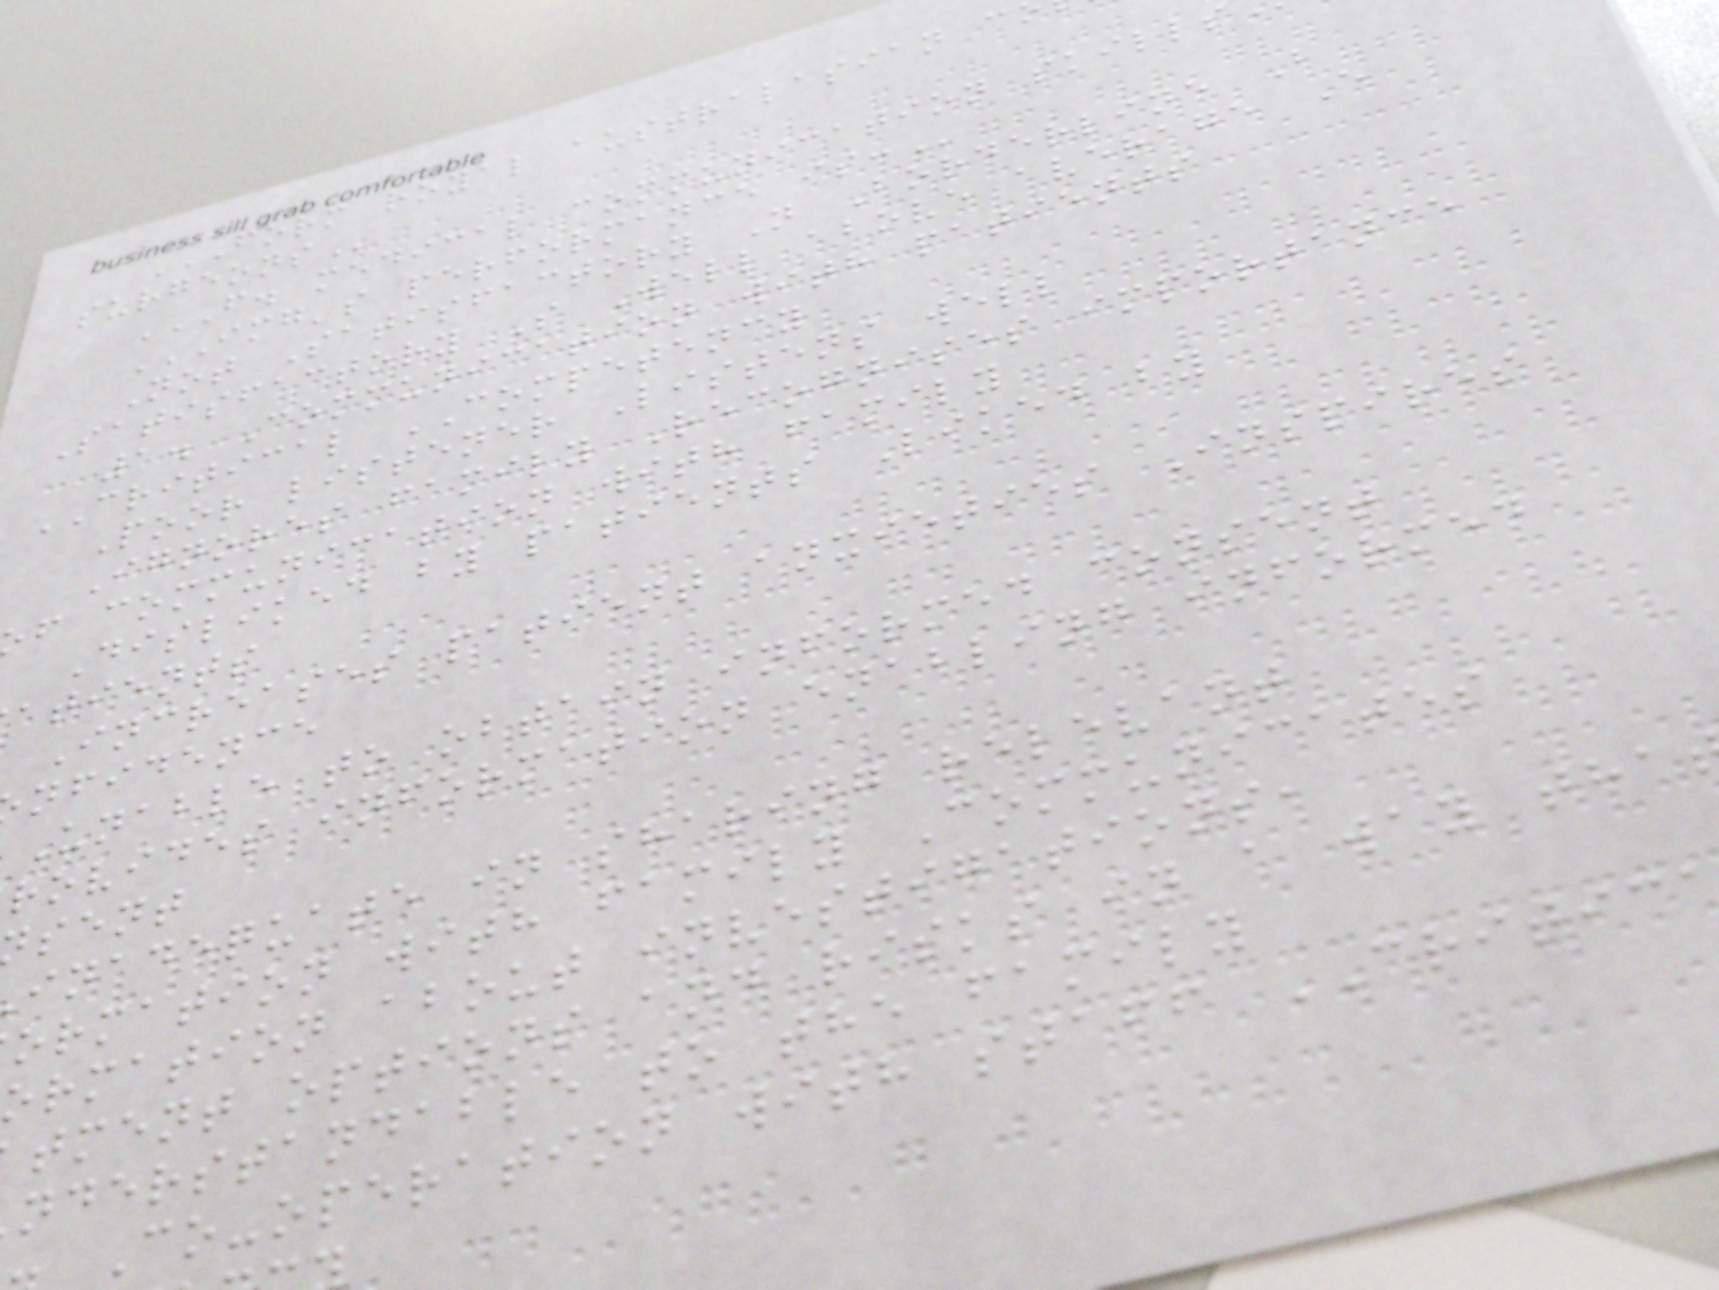IMG'S PERFORMANCE IS:
Not Satisfactory N Borderline B
Satisfactory S Well above average E
1. Communication with patients
CRITICAL COMPETENCY
Poor listener Listens well
Ignores family Recognises importance
f communication with family
Disliked by patients Liked by
atients
Increases patient anxieties Inspires
nfidence
Unable to obtain informed consent
rovides information enabling informed
sent
inadequate in sharing relevant
ormation with family Communicates
ormation about investigations,
tment options and risks in a way tha
nderstandable to the family
Co-operation with staff CRITIC
